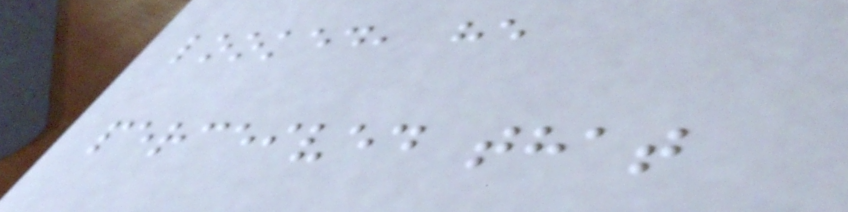looked, he
perceived that
